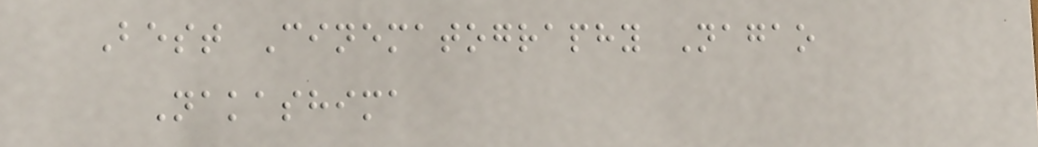Best Cinematography Nagao
Nakashima
